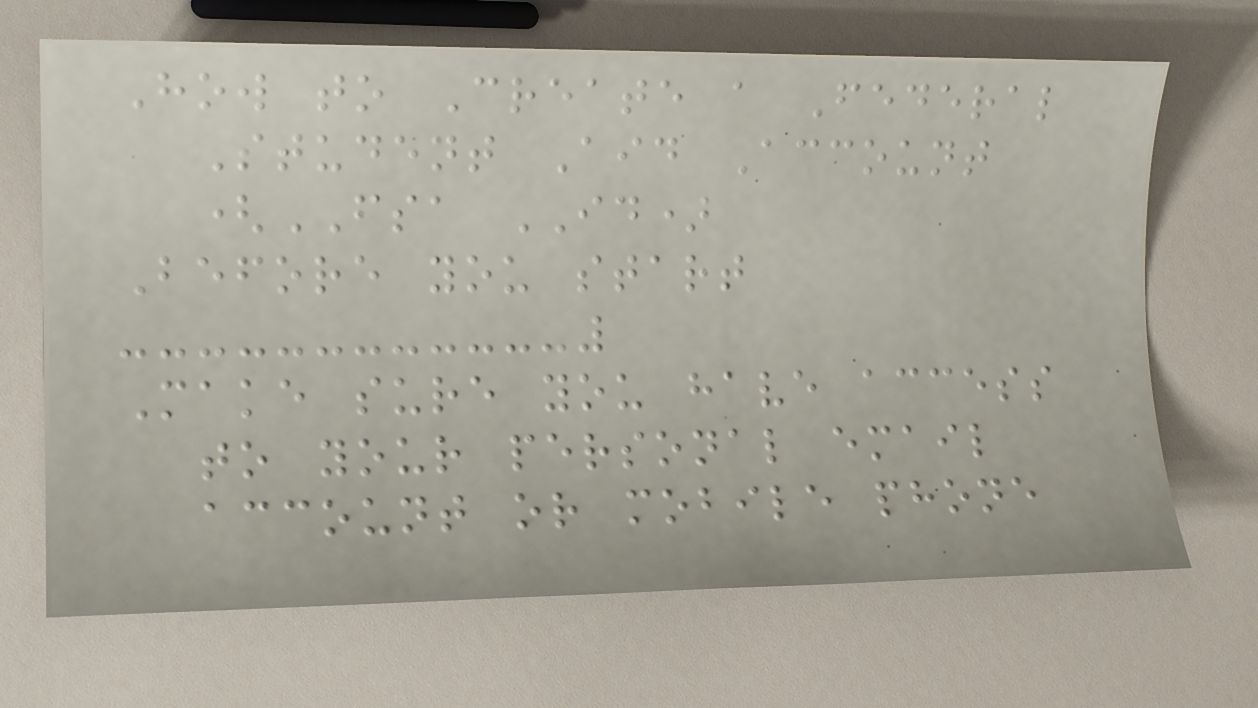How to Create a Federal
Student Aid Account
(FSA ID)
Before you start
Make sure you have access
to your personal email
account or mobile phone
